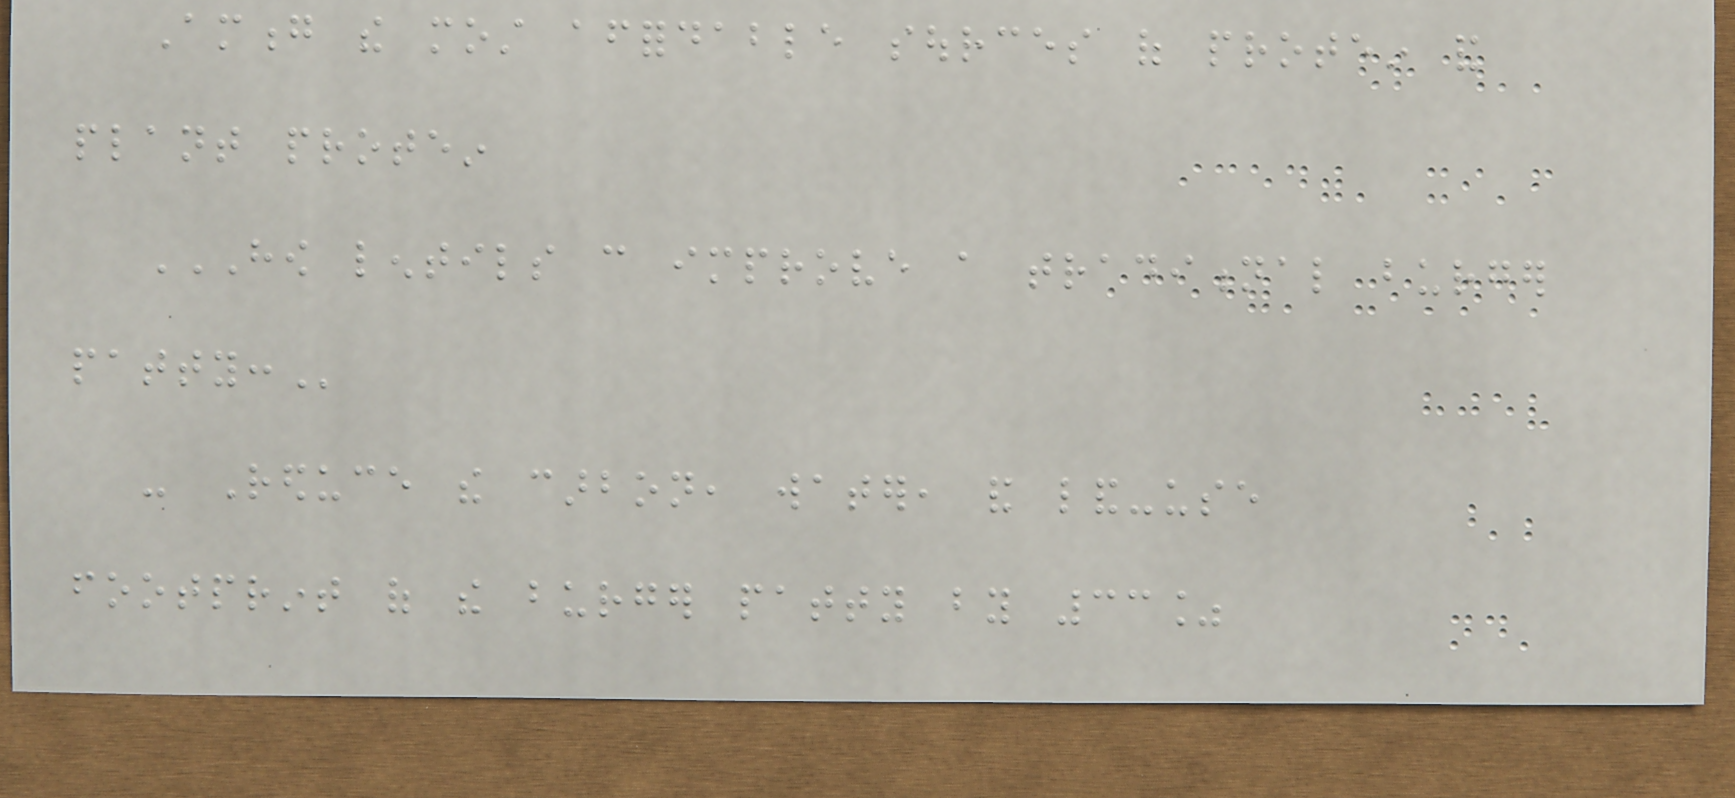Among the most affordable sources of protein and
plant protein
HOW LENTILS CAN IMPROVE A TRADITIONAL BURGER
PATTY:
- Reduce the carbon, water, and land-use
footprint of the burger patty by 33%
